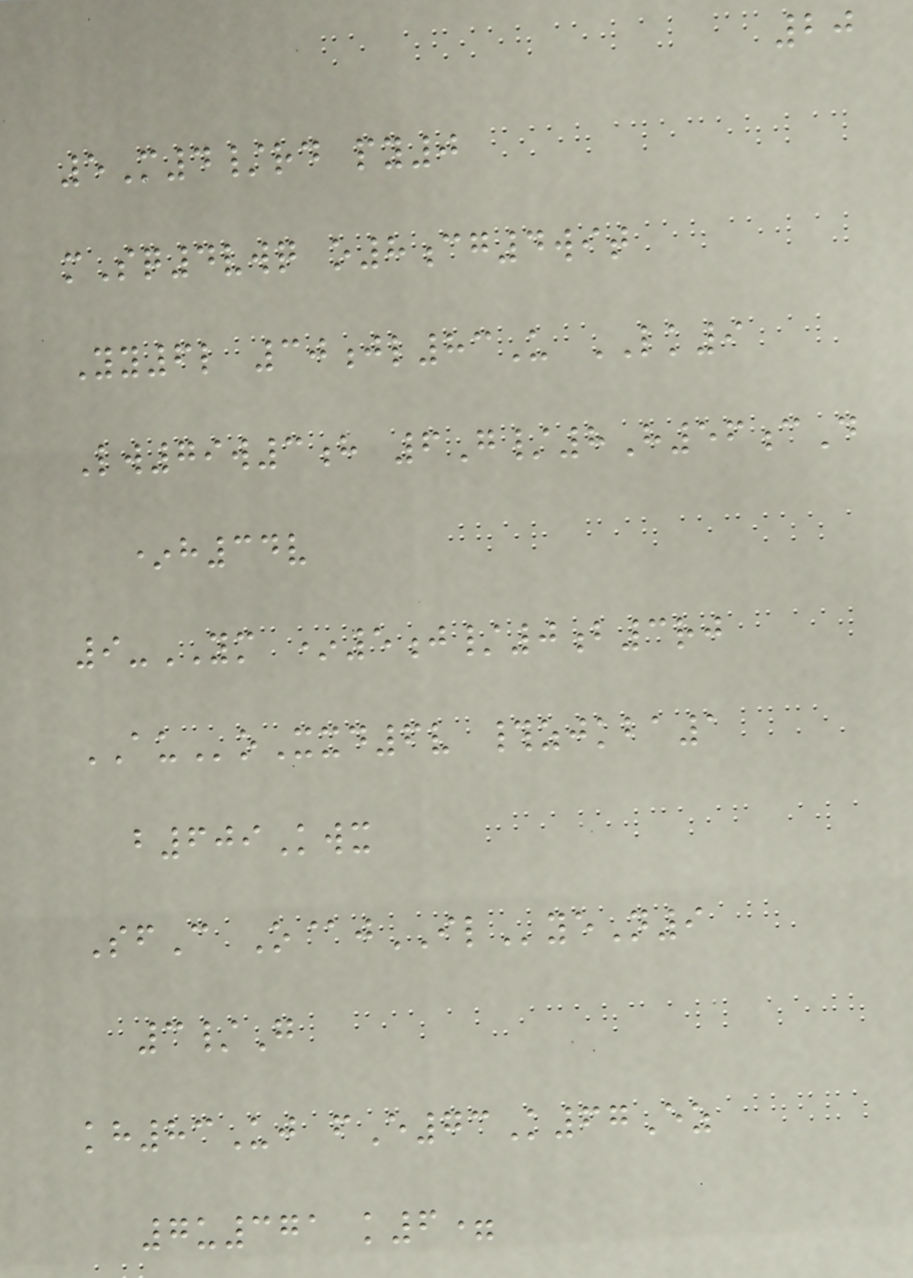20
5M4/rd py0
mSq4vwq o8cg4wit
Yy6l 30jl83U LK9
Lw79w3h 6G/8H56cD
*h34v
9-YM *5j/0b3rj
AUoXxd6v #zjkba1
b609Kwx
SfC O@jILyeN9
3/G
kh83Uj fE73K67Ez
7u371 k6=
